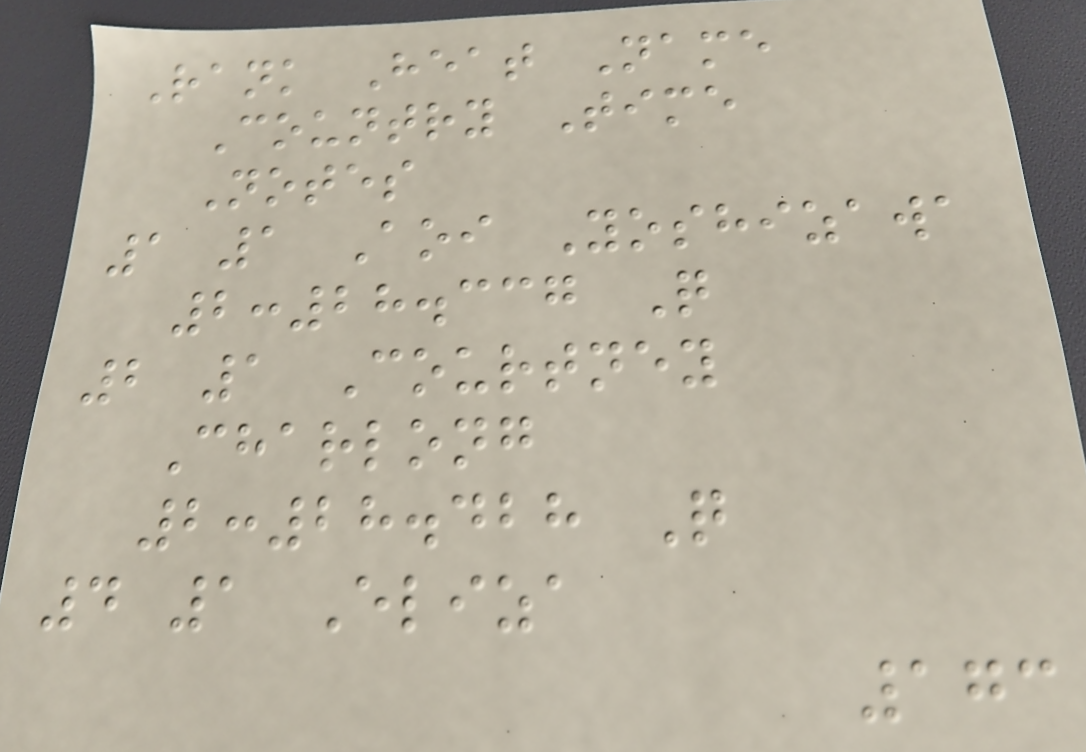Rank Heat Name
Country Time
Notes
1 1 Aoi Yoshizawa
2:28.337 Q
2 1 Courtney
Charlong
2:28.428 Q
4 1 Eliza
173
